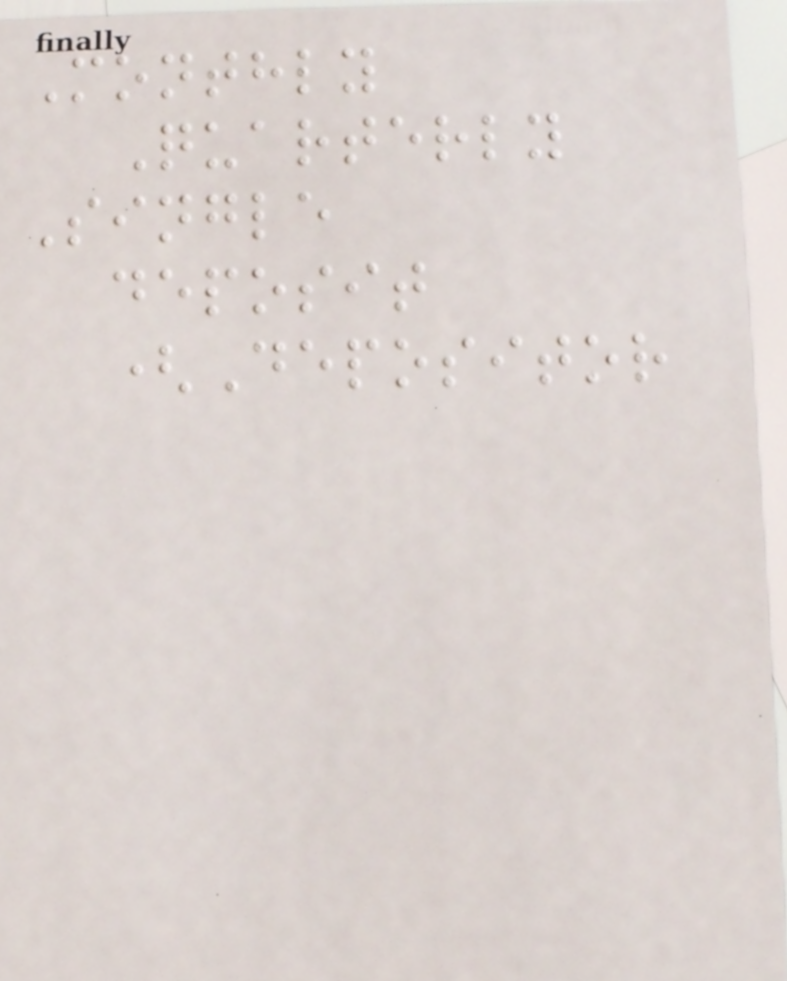Monthly
Quarterly
Single
deposit
(Depositor
